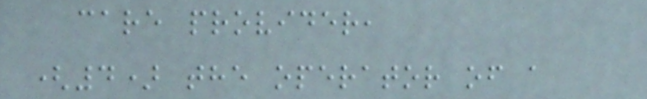care provider,
(4) the operator of a
